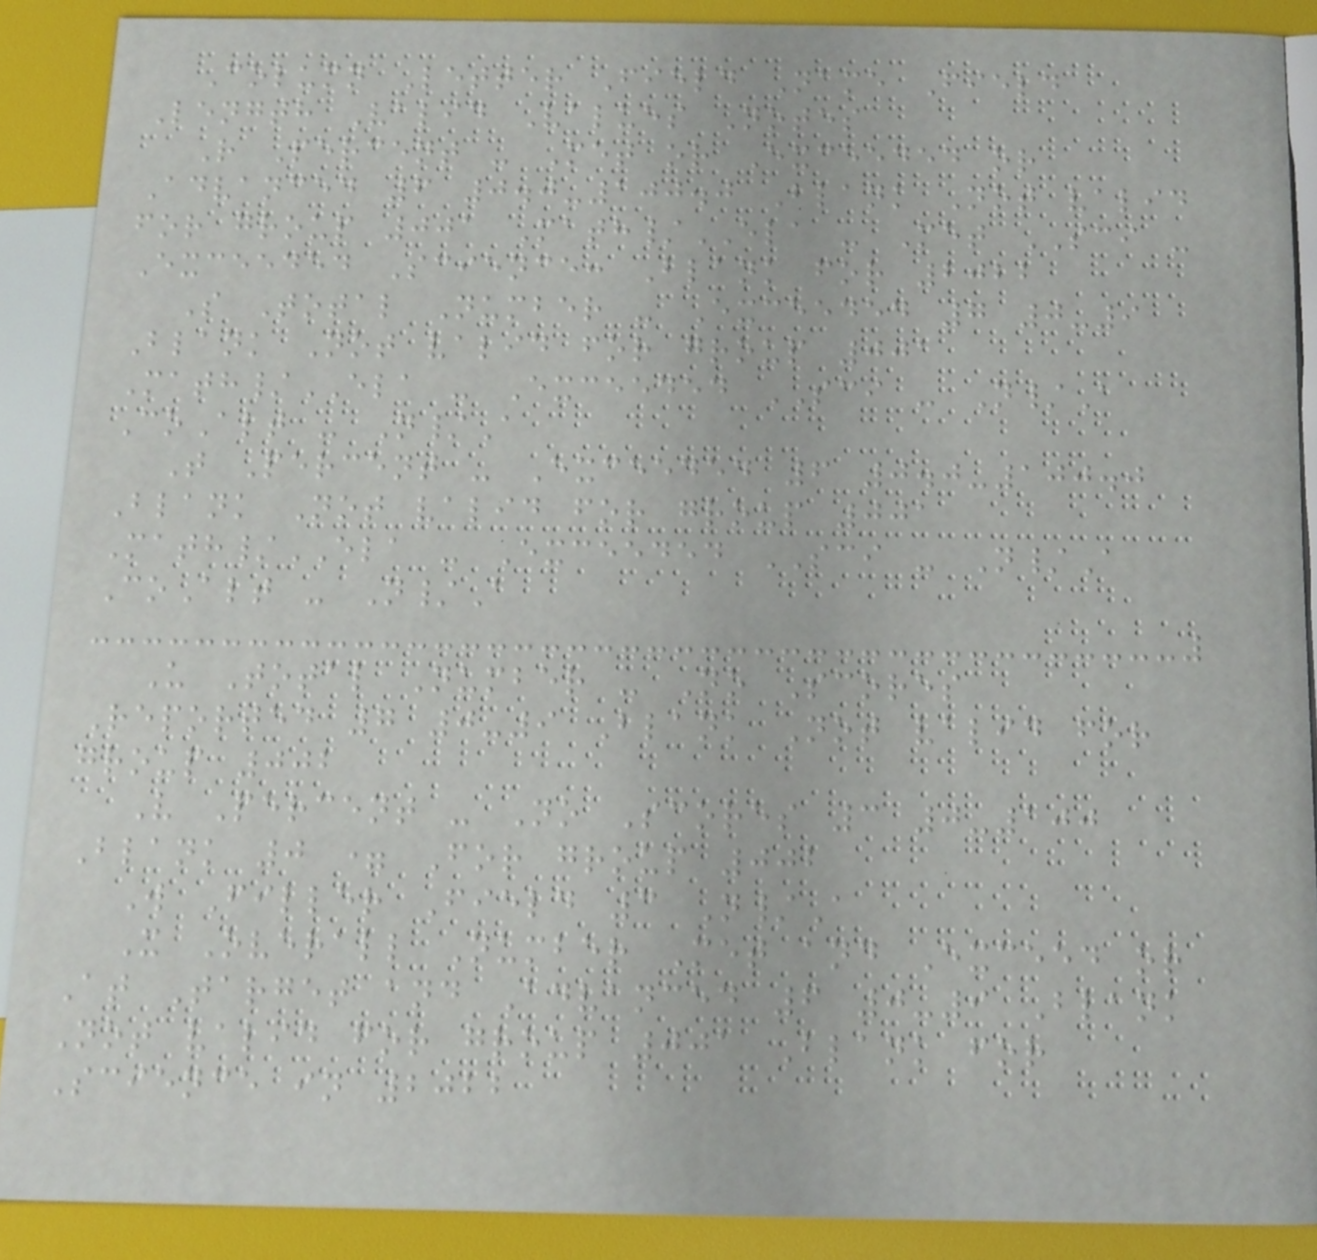Column Letter Field Name Field
Length Valid Values Notes
R Percent - Met or Exceeded or
Advanced 6 0.0-100.0 Blank Not valid
for group 001 Math/ELA - Met SCI -
Exceeded Science: Blank for 2022
S Total Number - Exceeded 7 0-9
Blank Not valid for group 001
Math/ELA - Exceeded SCI - N/A
CoAlt - N/A
T Percent - Exceeded 6 0.0-100.0
Blank Not valid for group 001
Math/ELA - Exceeded SCI - N/A
CoAlt - N/A
U Total Number - No Scores
Reported 7 0-9 Blank Not valid for
group 002
V Percent - No Scores 3 0-100
Blank 0 = For group 002
W Filler Field 3 N/A
X Overall Number Met and Exceed or
At Target and Advanced 6 0-9 Blank
Not valid for group 001 Blank for
Science in 2022
